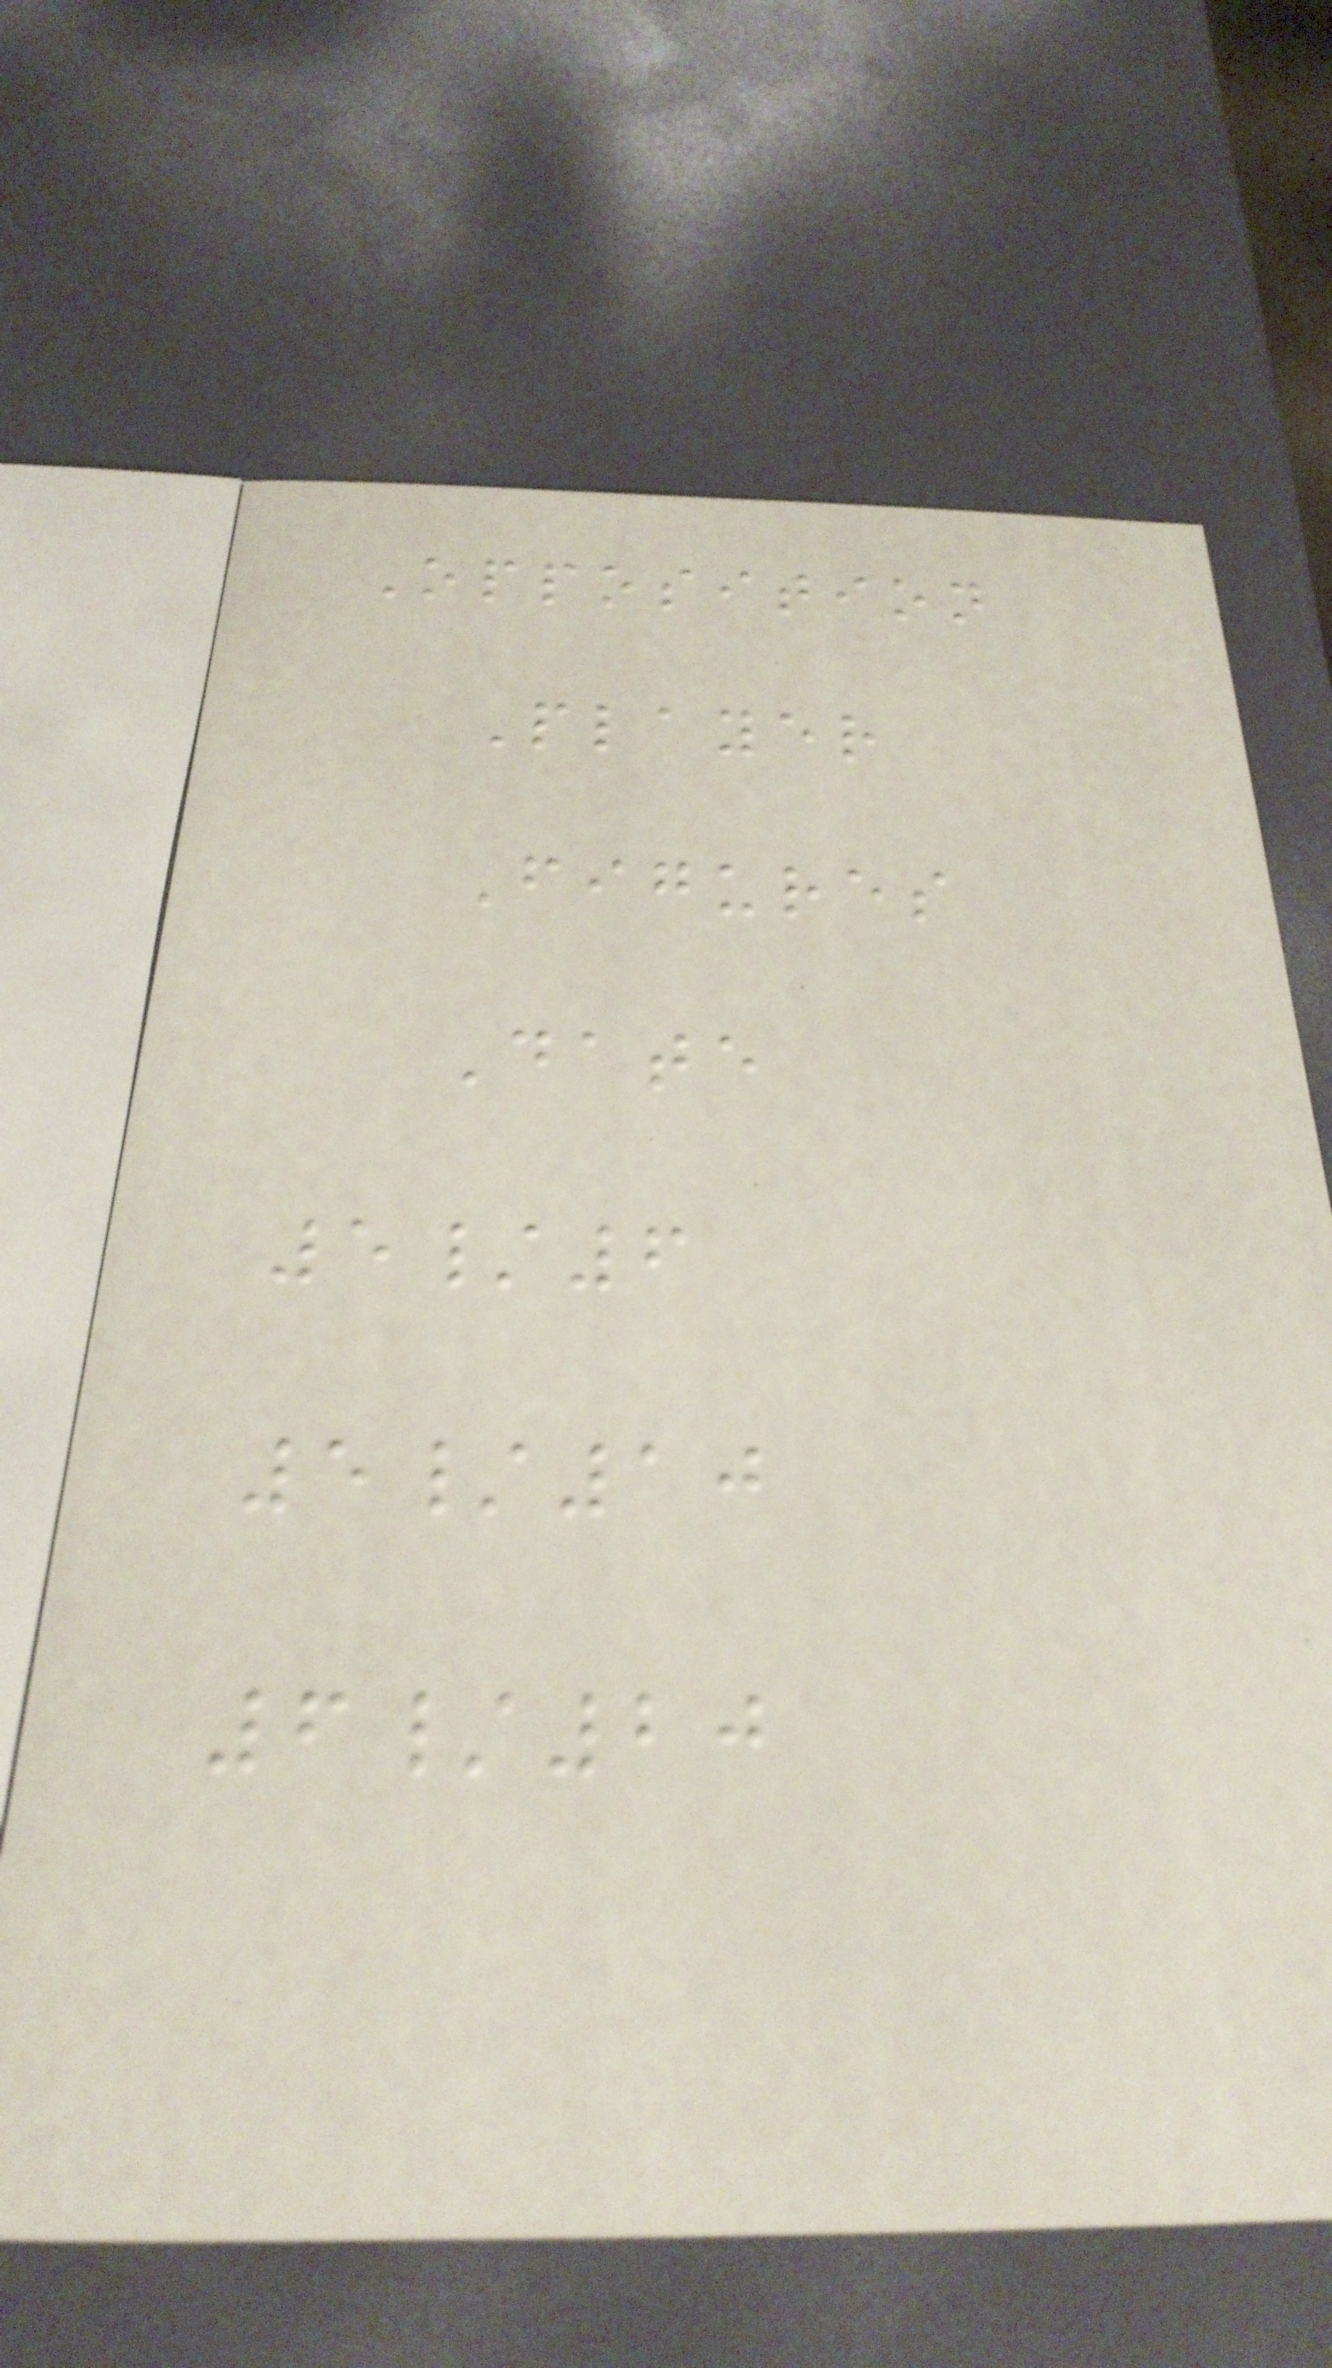Opposition
Player
Figures
Date
5/6
5/10
6/20
